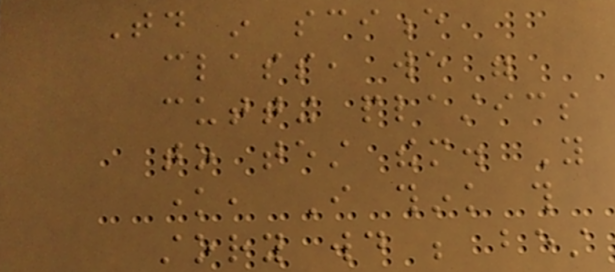Today in science
class, we were
cutting plastics
to test them. You
know, I think this
story would be best
